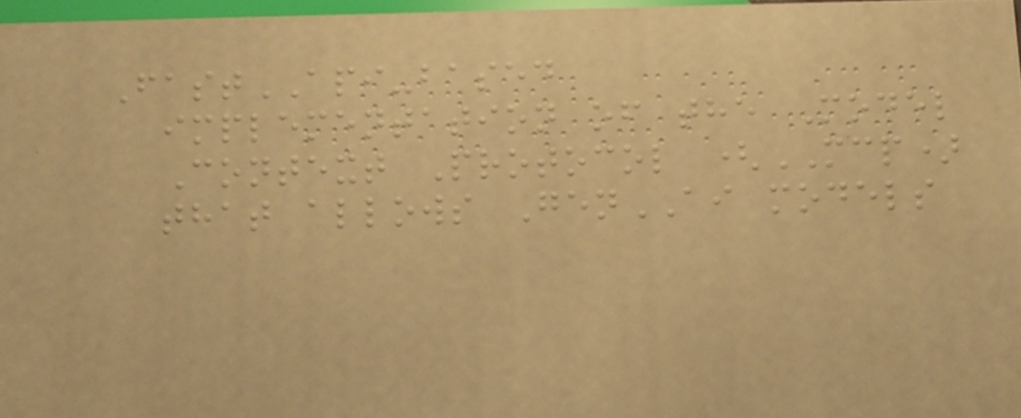FastAPI-based
implementation of the Model
Context Protocol (MCP)
that allows GenAI models
